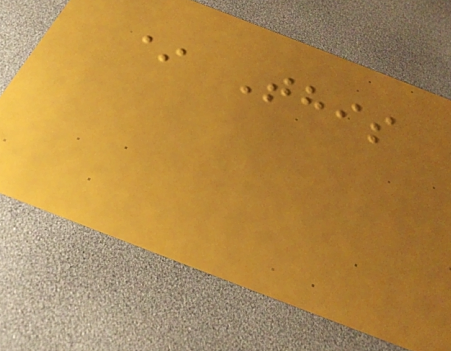* This
